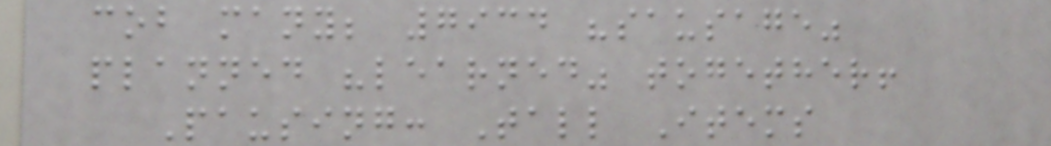cob many; 7934 "sausage"
planned "learned" together!
Pausing: Tall Items
